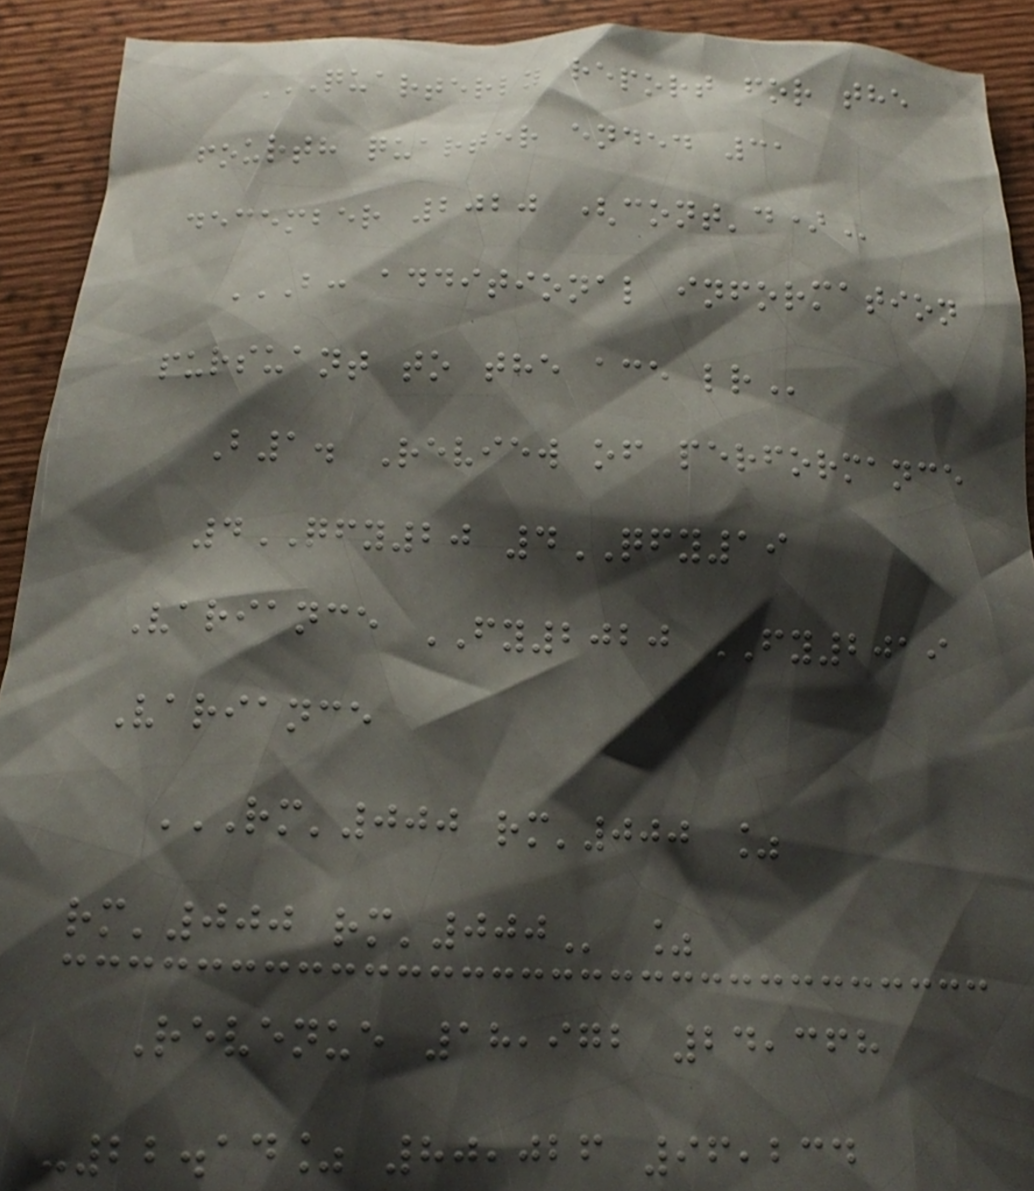QUARTERLY REPORT FOR THE
FOURTH QUARTER ENDED 31
DECEMBER 2020 (CONT'D)
B: ADDITIONAL INFORMATION
PURSUANT TO THE ACE LR
B1. Review of performance
4QFY20 4QFY19
Variance FY2020 FY2019
Variance
RM'000 RM'000 %
RM'000 RM'000 %
Revenue 18,972 24,368
-22.14% 80,026 96,234
